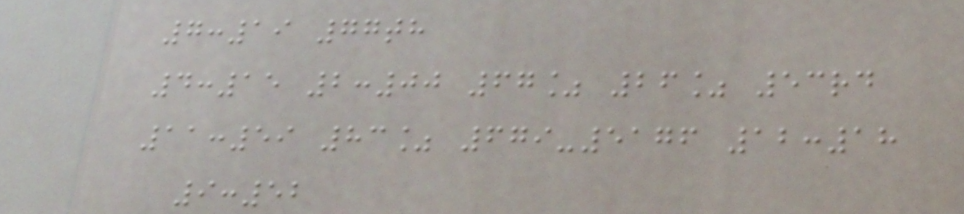7:19 77th
4:15 2:00 67% 26% 53rd
11:59 83% 679-5176 12:18
9:52
